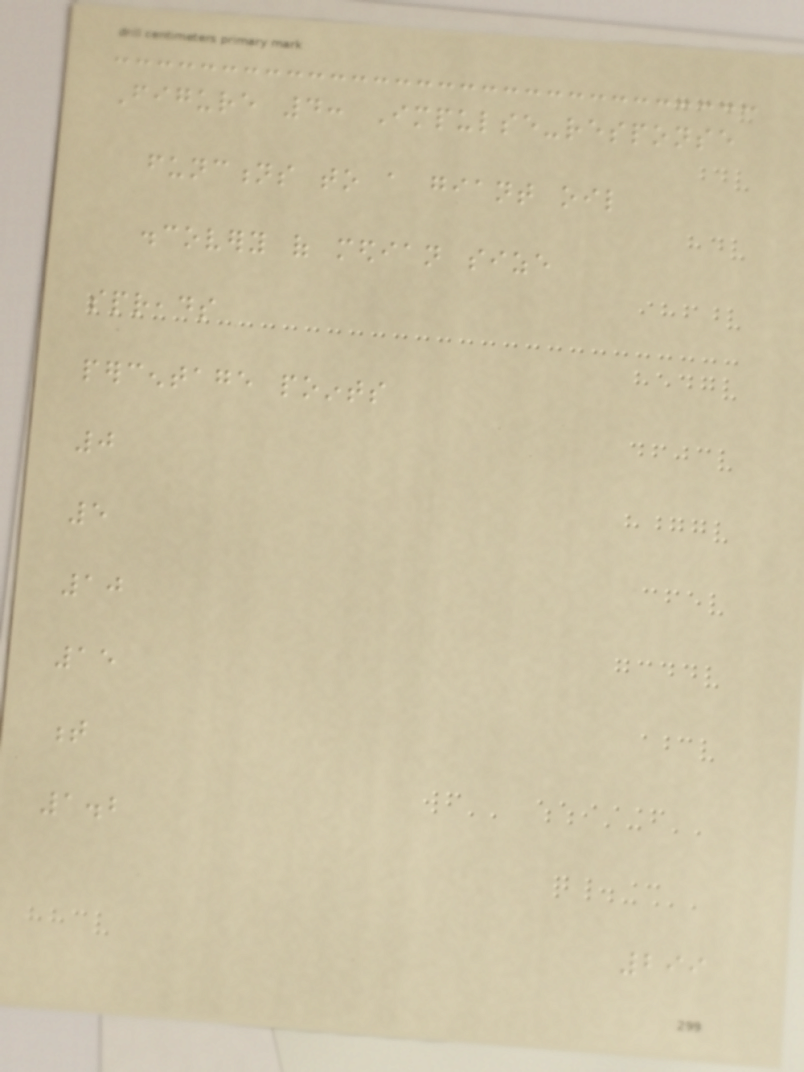Figure 4: Impulse-response
functions to a giant oil
discovery of median size
spreads
percentage points
0
5
10
15
t
1.2
299
